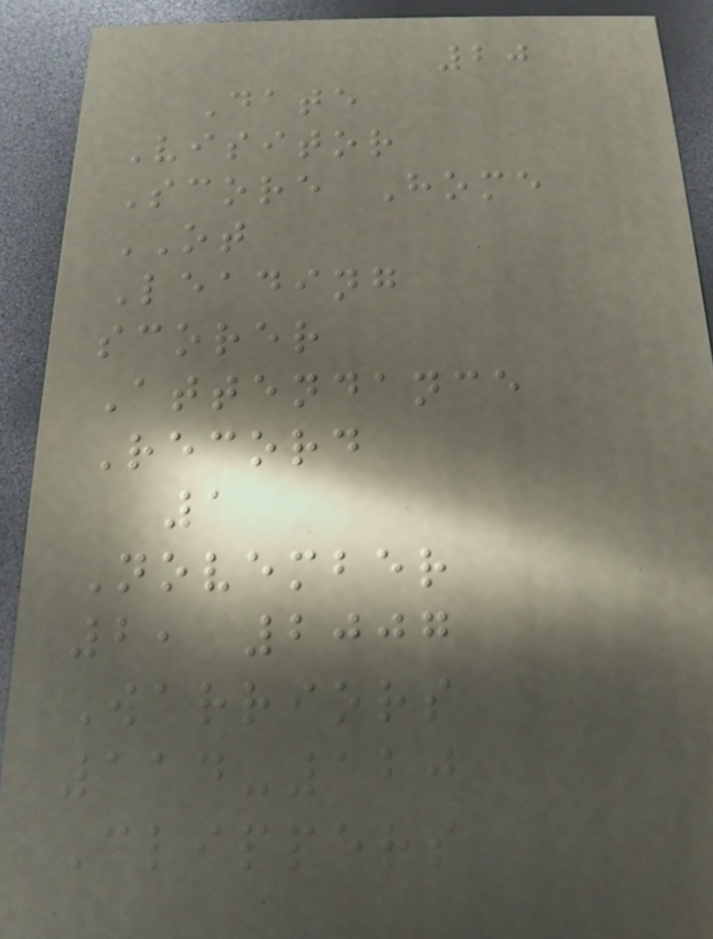20
Date
Visitor
Score Home
OT
Leading
scorer
Attendance
Record
1
November
2, 2007
Warriors
114-120
Clippers
